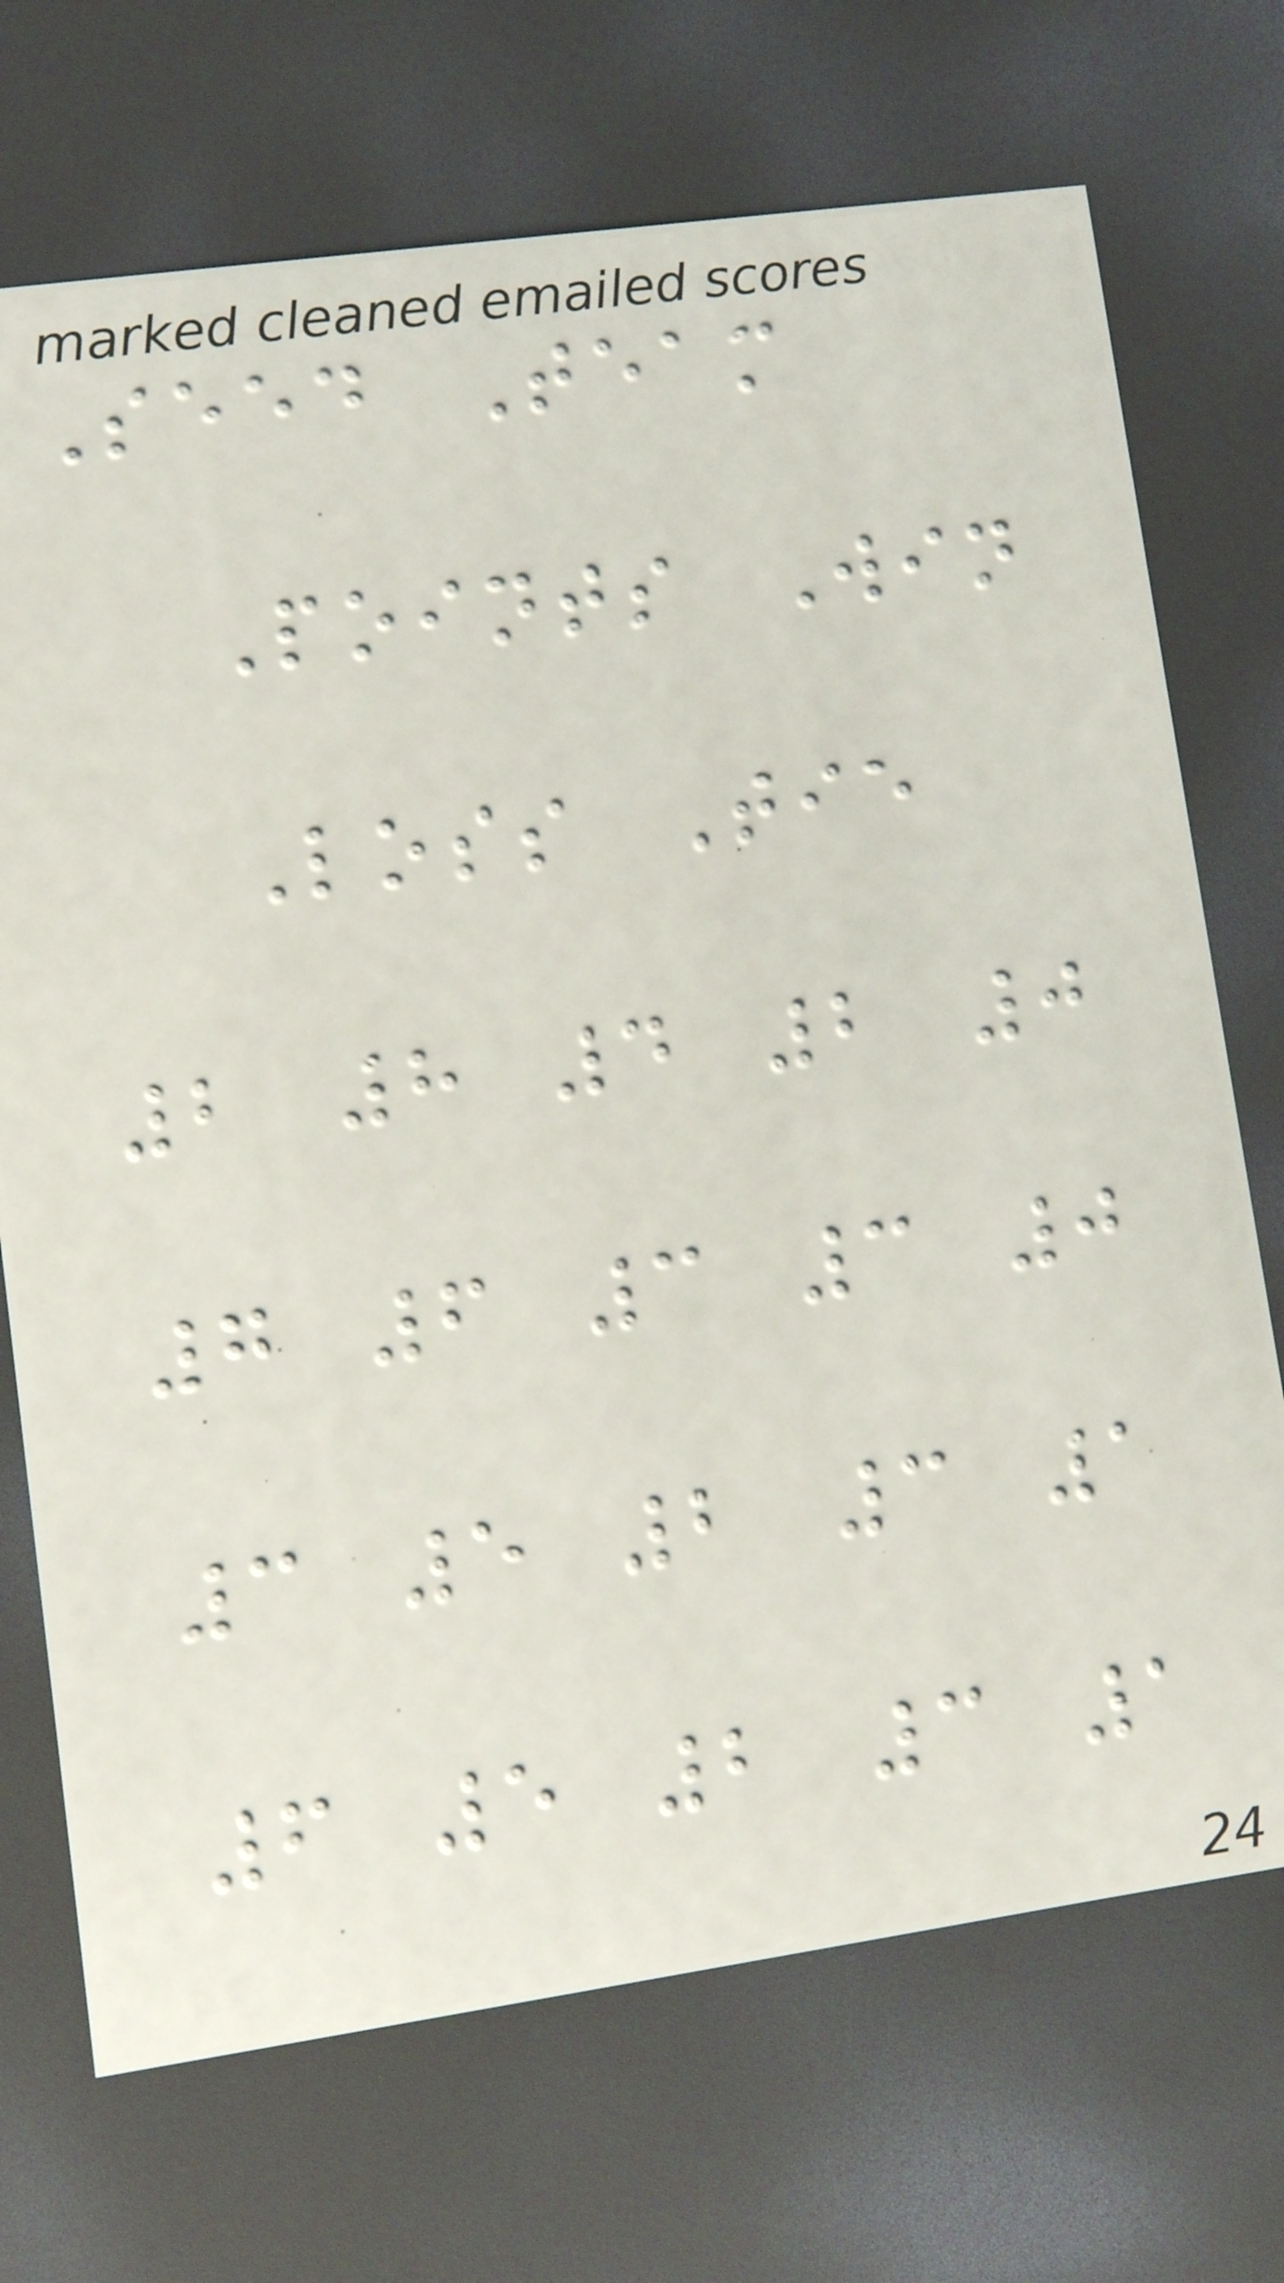Seed Team
Points Win
Loss Tie
2 8 4 2 0
7 6 3 3 0
3 5 2 3 1
6 5 2 3 1
